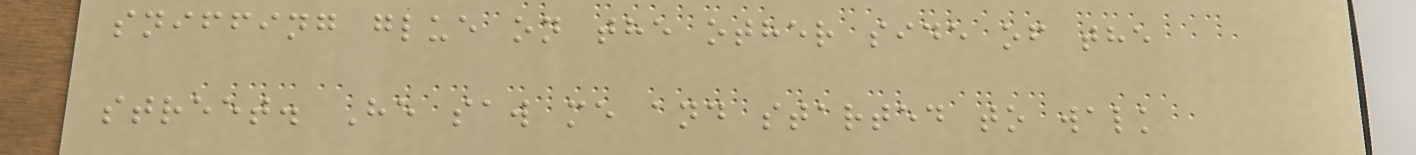sniffing glue on the other side of the
street. He saw me and started to walk
